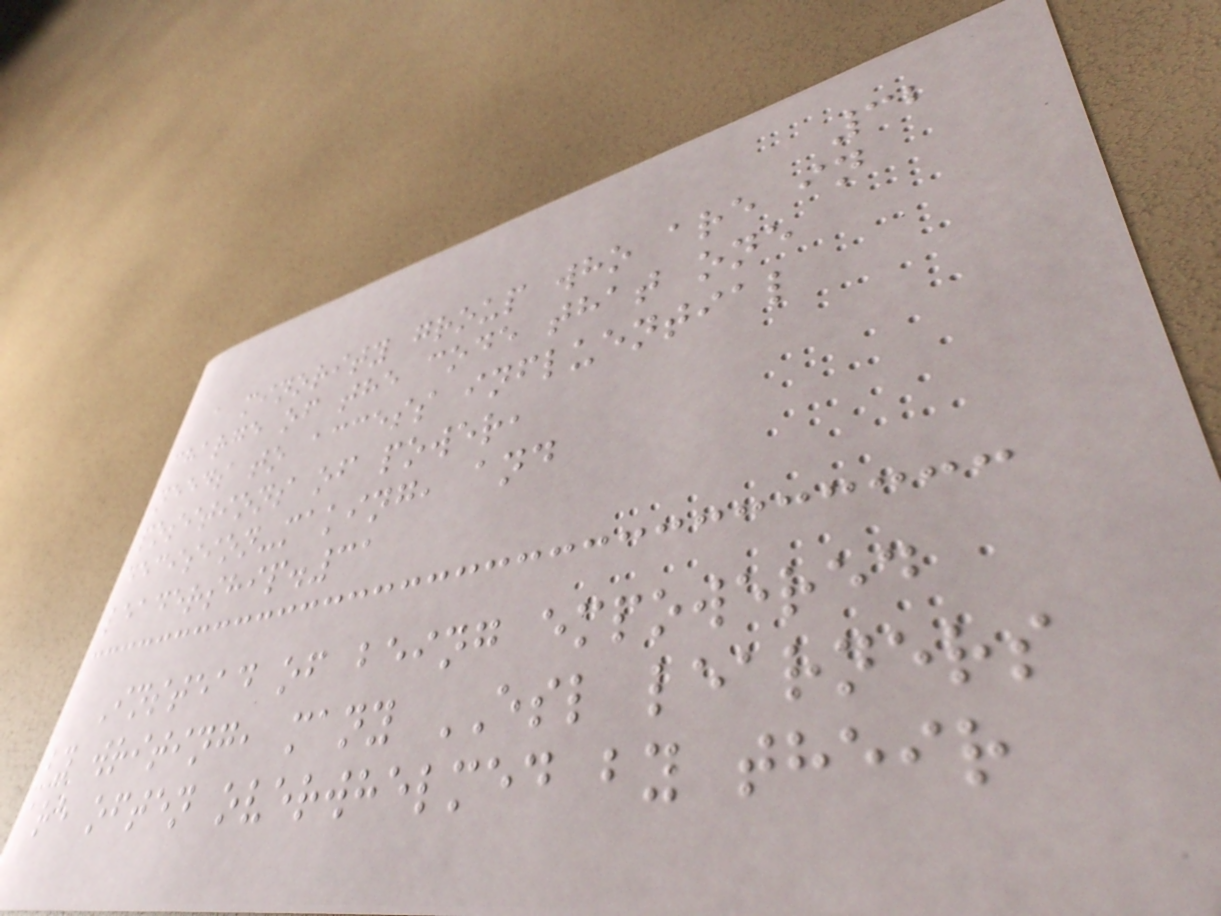32
a minority group who are in
charge of the code that one
needs to access influential
positions of power,
decision-making, and
leadership.31
Instead of being empowered
by writing, many ESL learners
are often overwhelmed by their
